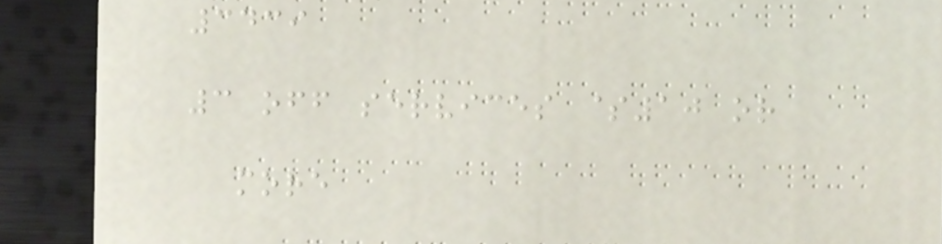3439
3 off services $10 or
more
